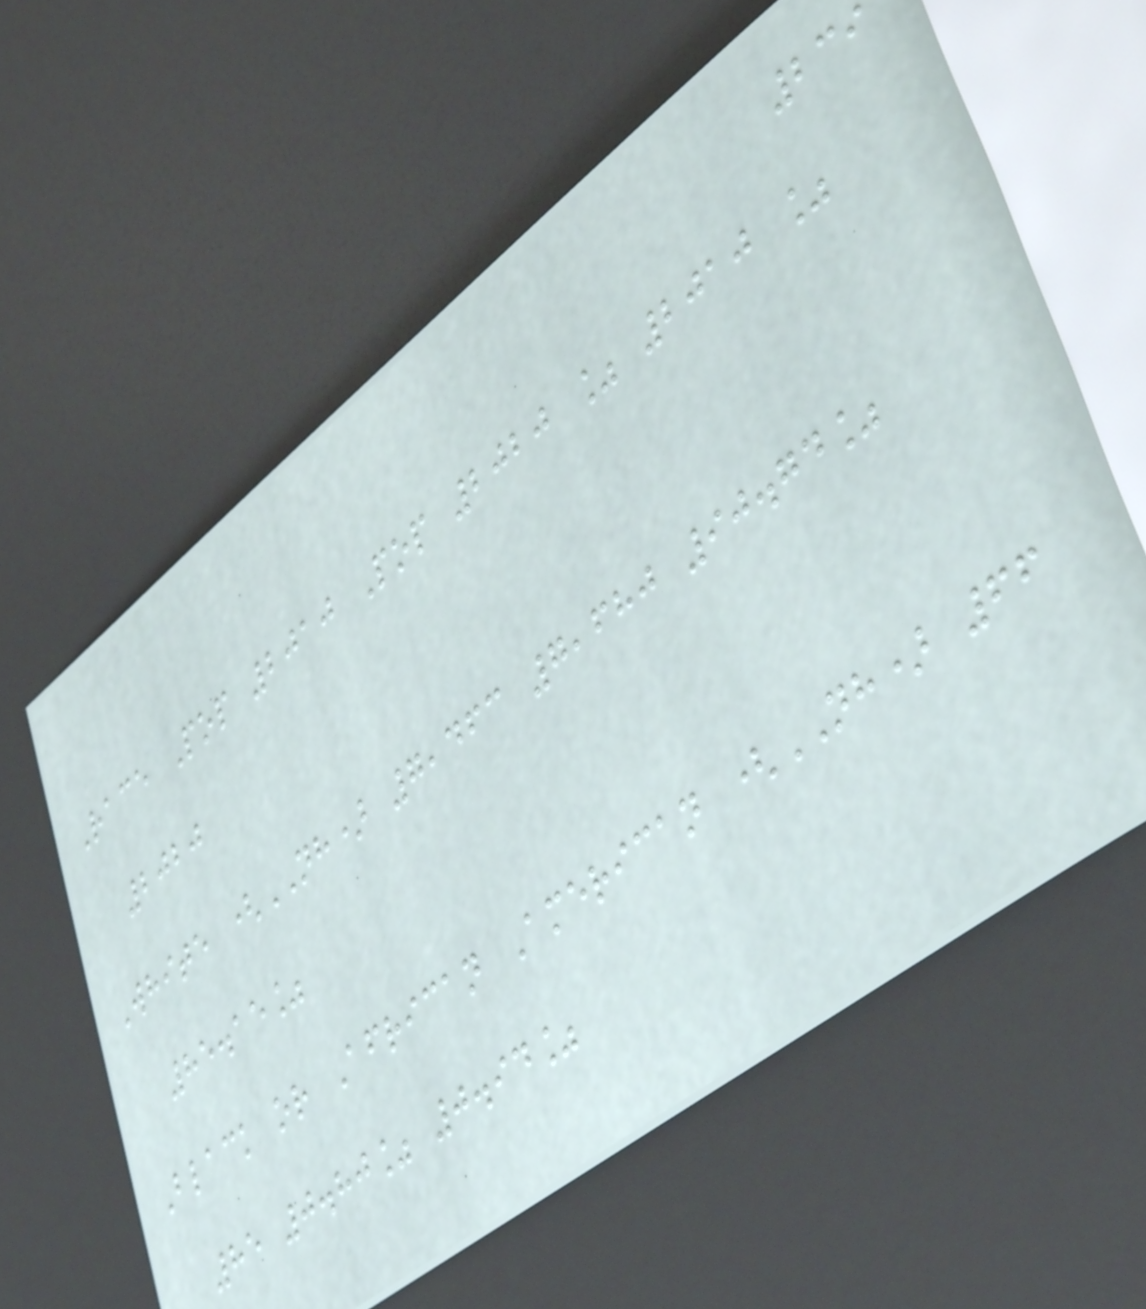239
Race Pop 2010 Pop 2020 % 2010 %
2020
White (NH) 7,463 7,680 90.74%
85.15%
Black or African American (NH) 66
85 0.80% 0.94%
